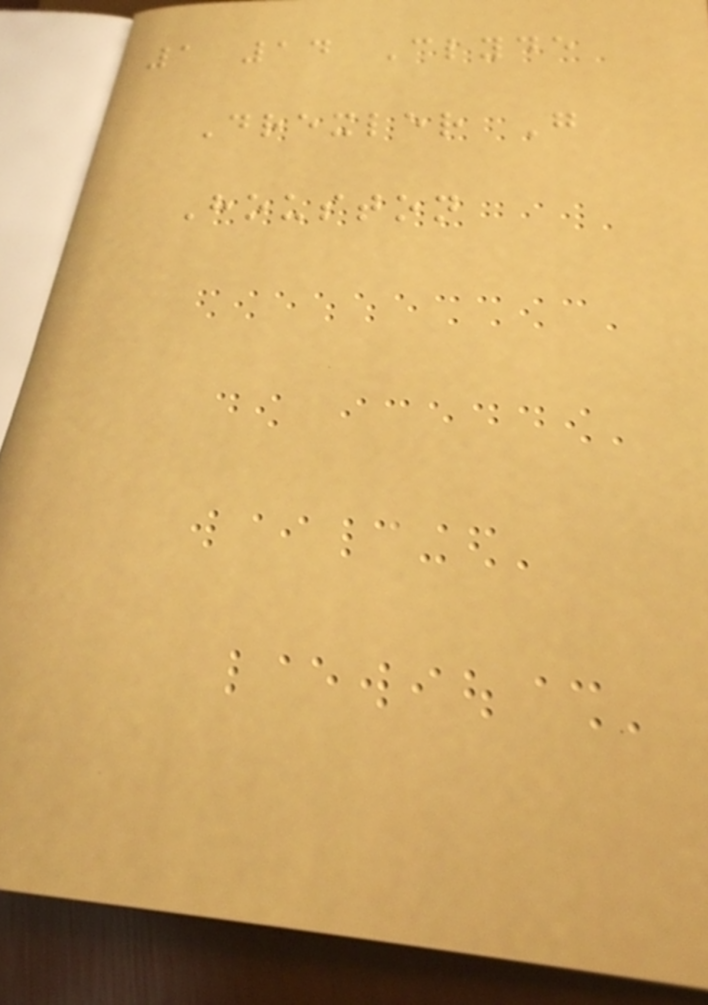1 14 Clyde
Drexler G
Houston
